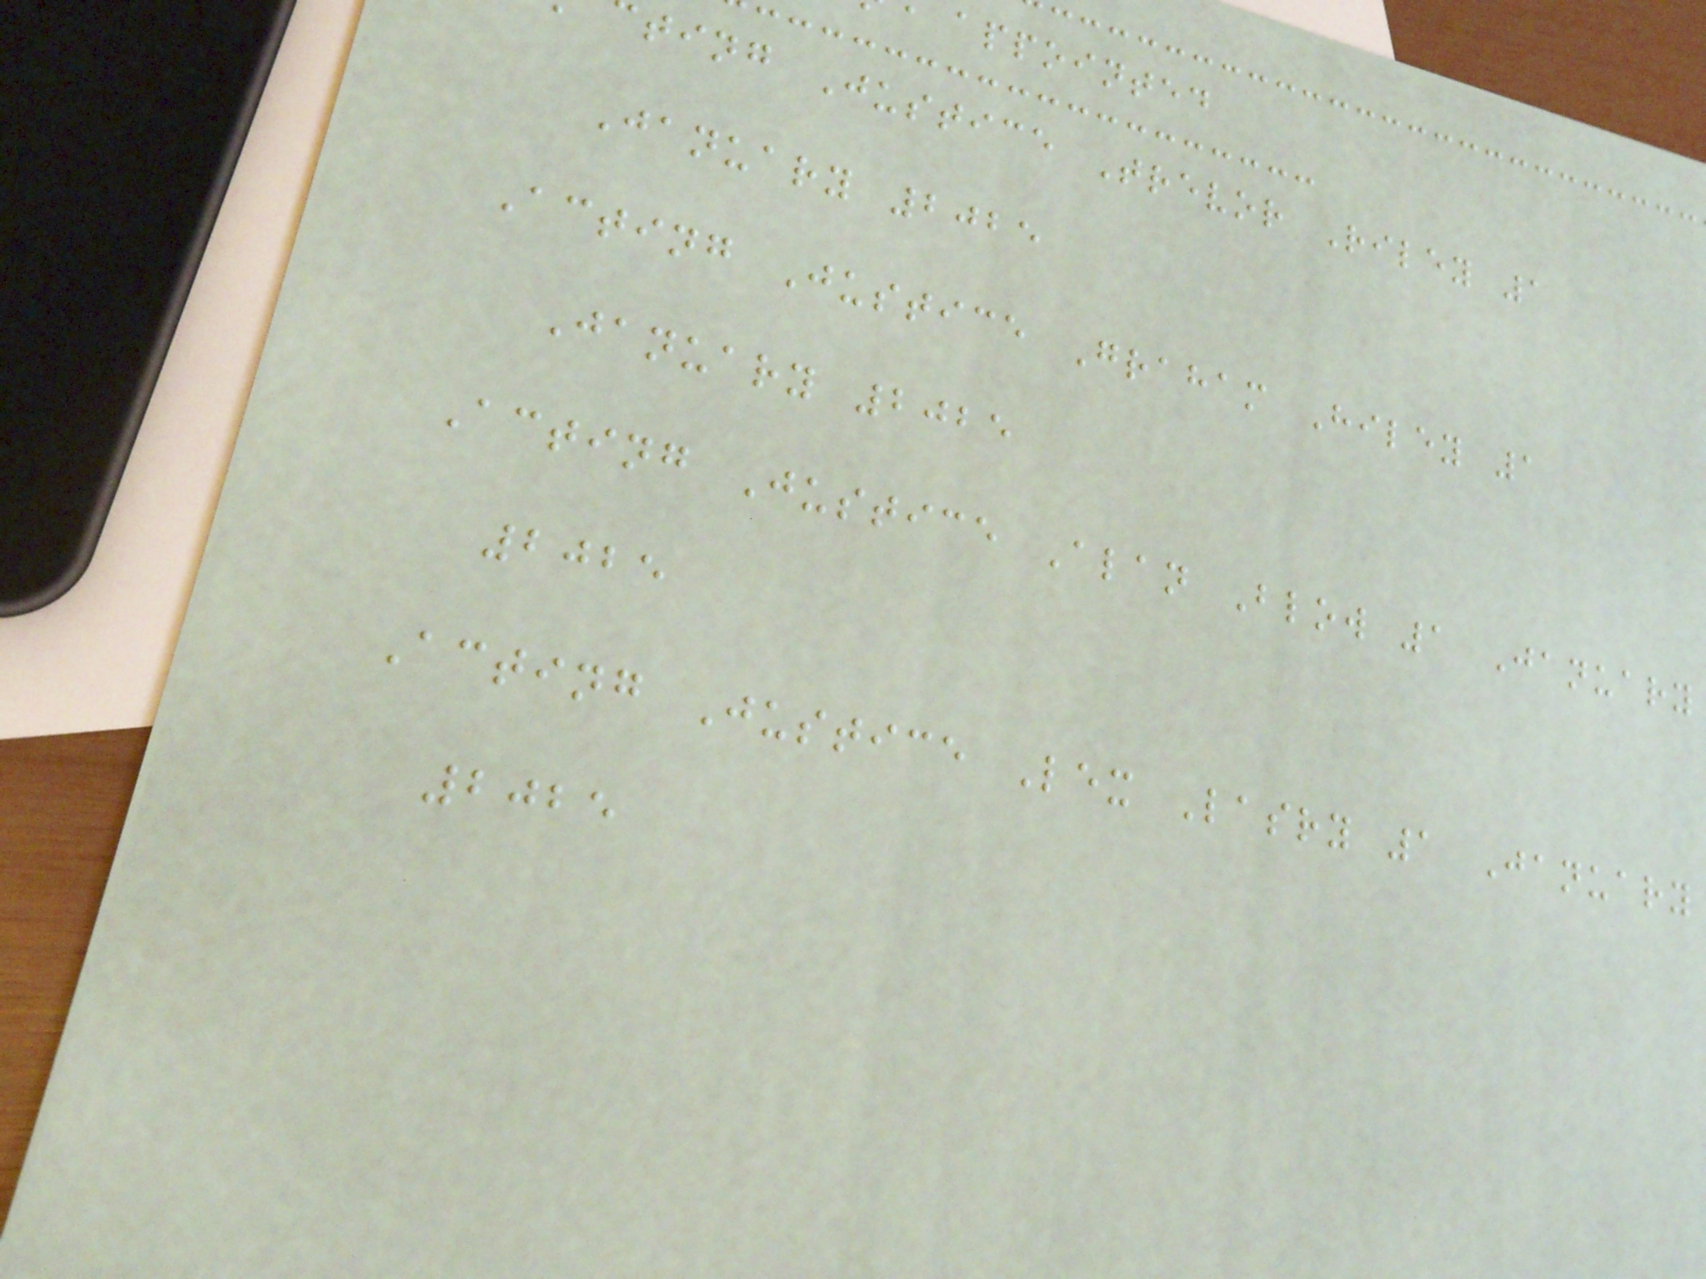appointed
ting Justice Trevor Riley 1
January 2025
Acting Justice Graham Hiley 1
January 2025
Acting Justice Alan Blow 1 January
2025
Acting Justice Lex Lasry 1 January
2025
